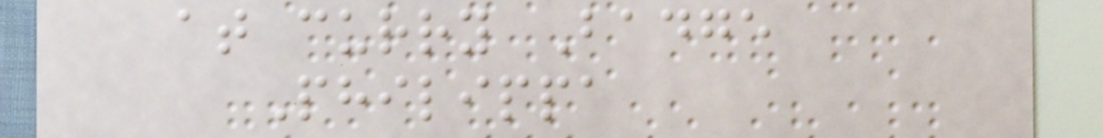at curry Badge
Philippa
